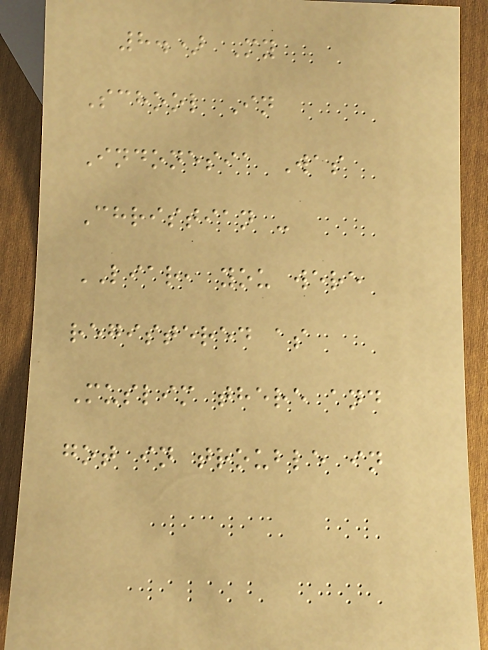8.) My
School In
Indonesia Was
Christian -
LIAR, you were
registered as
Muslim there and
got in trouble in
